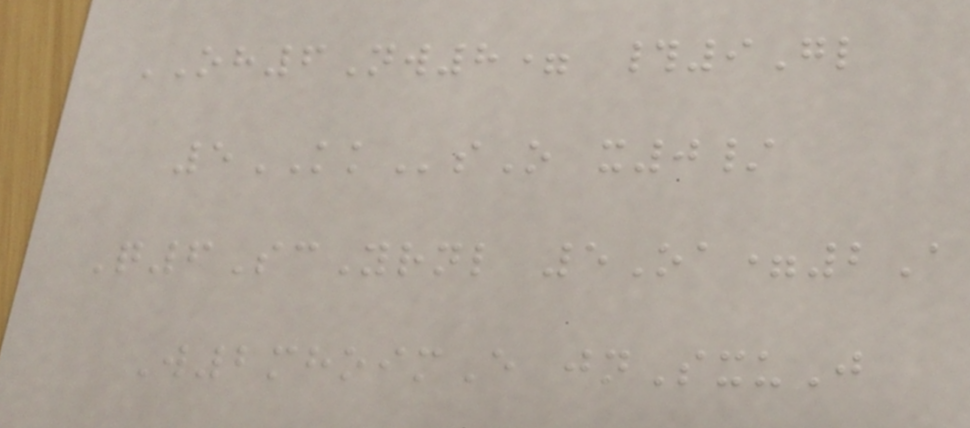OH6Nw8= #9Gl
5KKsO x0/
Q6ScYrnl 5Oa=2A
W2mhoimE jnSxuJ
